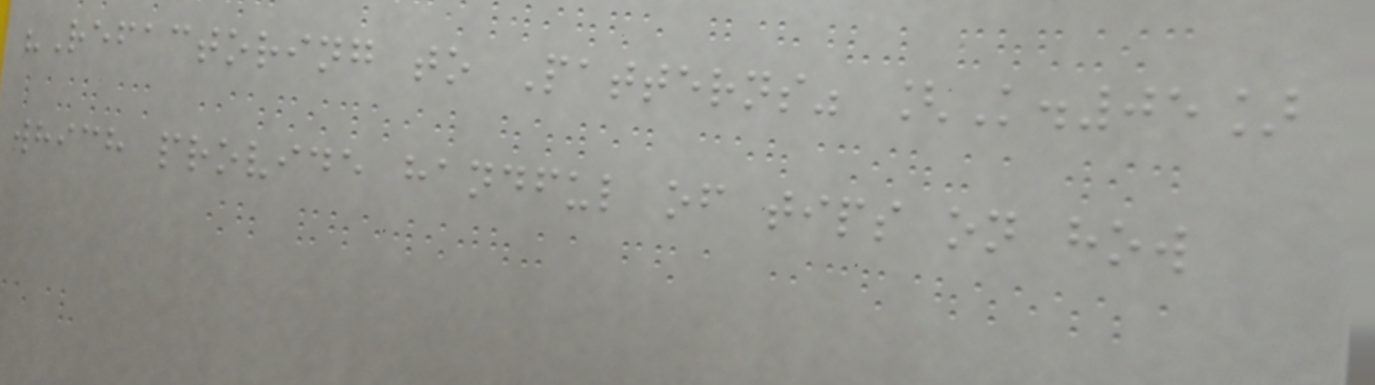"Refactoring to Patterns" [K.05]
which provide handful of tips on how
